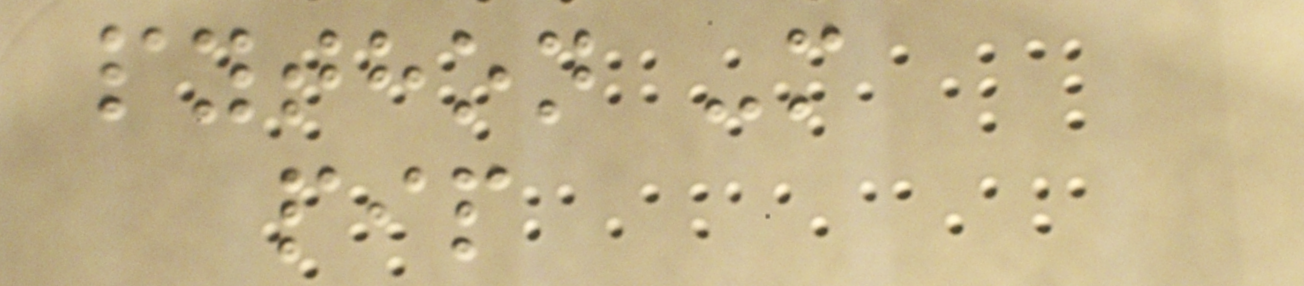python -m
pip
